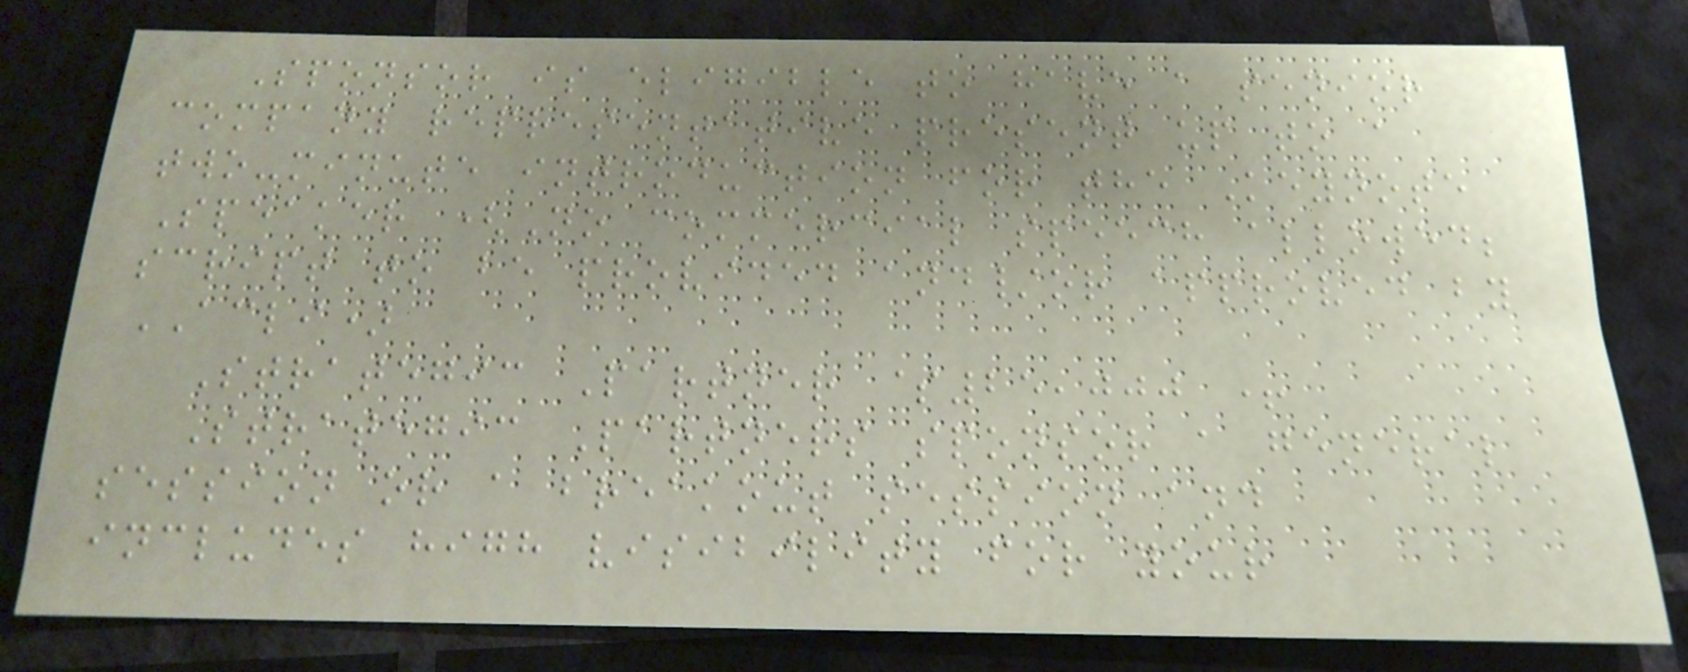Sponsor is eligible to have a senior
company representative present up to a
two-minute introduction for the Keynote
Speaker (No commercial speech allowed;
script to be provided and/or approved by
ACLI)
Strategic Partner $25,000 +
Strategic Partners sponsor a general
session or a breakout session and
includes high visibility for your
